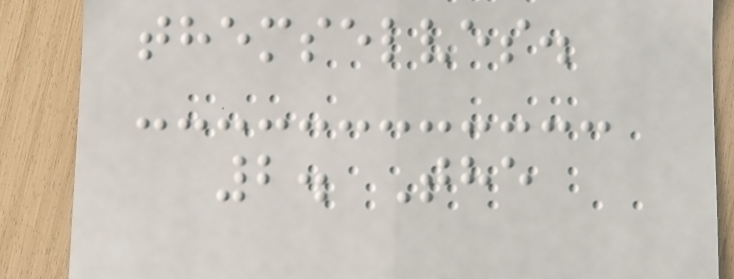themselves.
2. The
